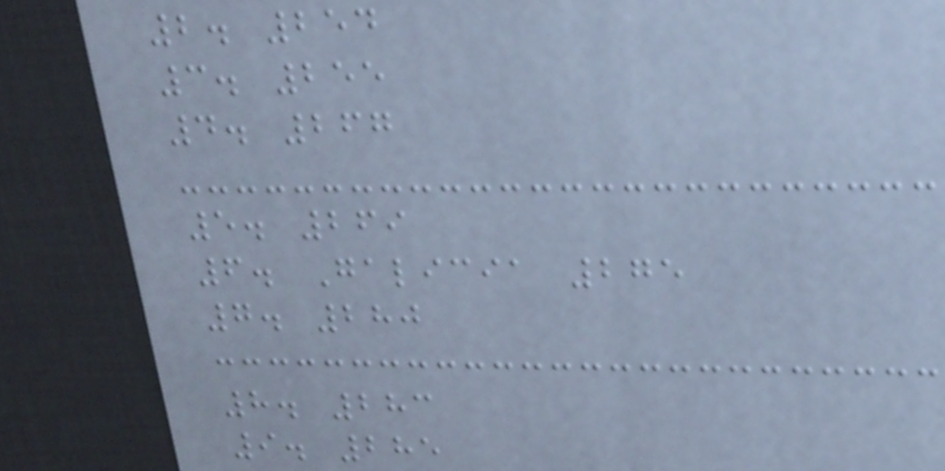2. 254
3. 255
4. 267
5. 269
6. Galicia 275
7. 280
8. 283
9. 285
